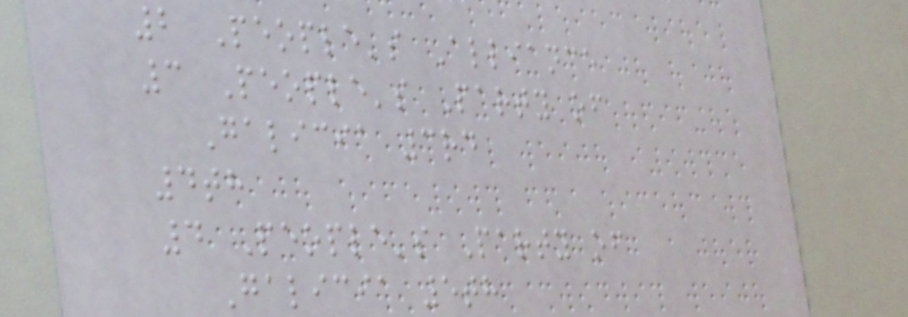2 People's Alliance
3 People's Party of
Galicia 3rd
4th
4 People's Party of
Galicia 5th
